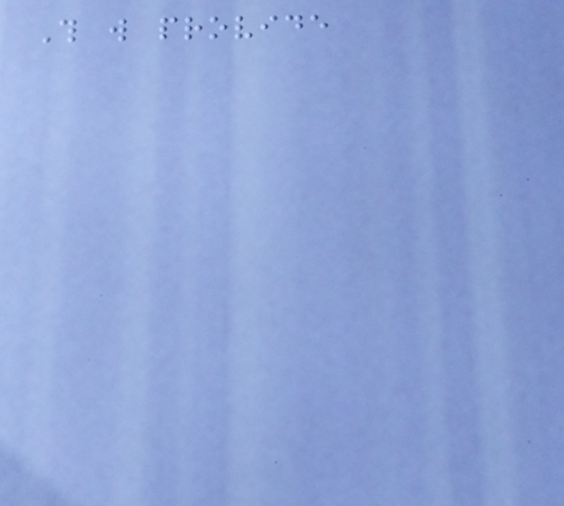This will provide
